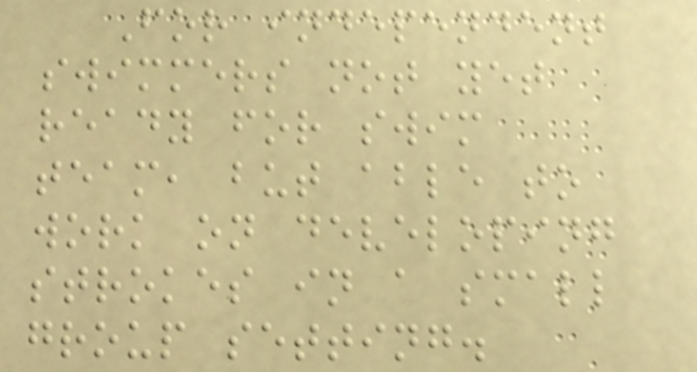For independent
swimmers not yet
ready for swim
team, but able to
work on developing
strokes in a small
group setting.
